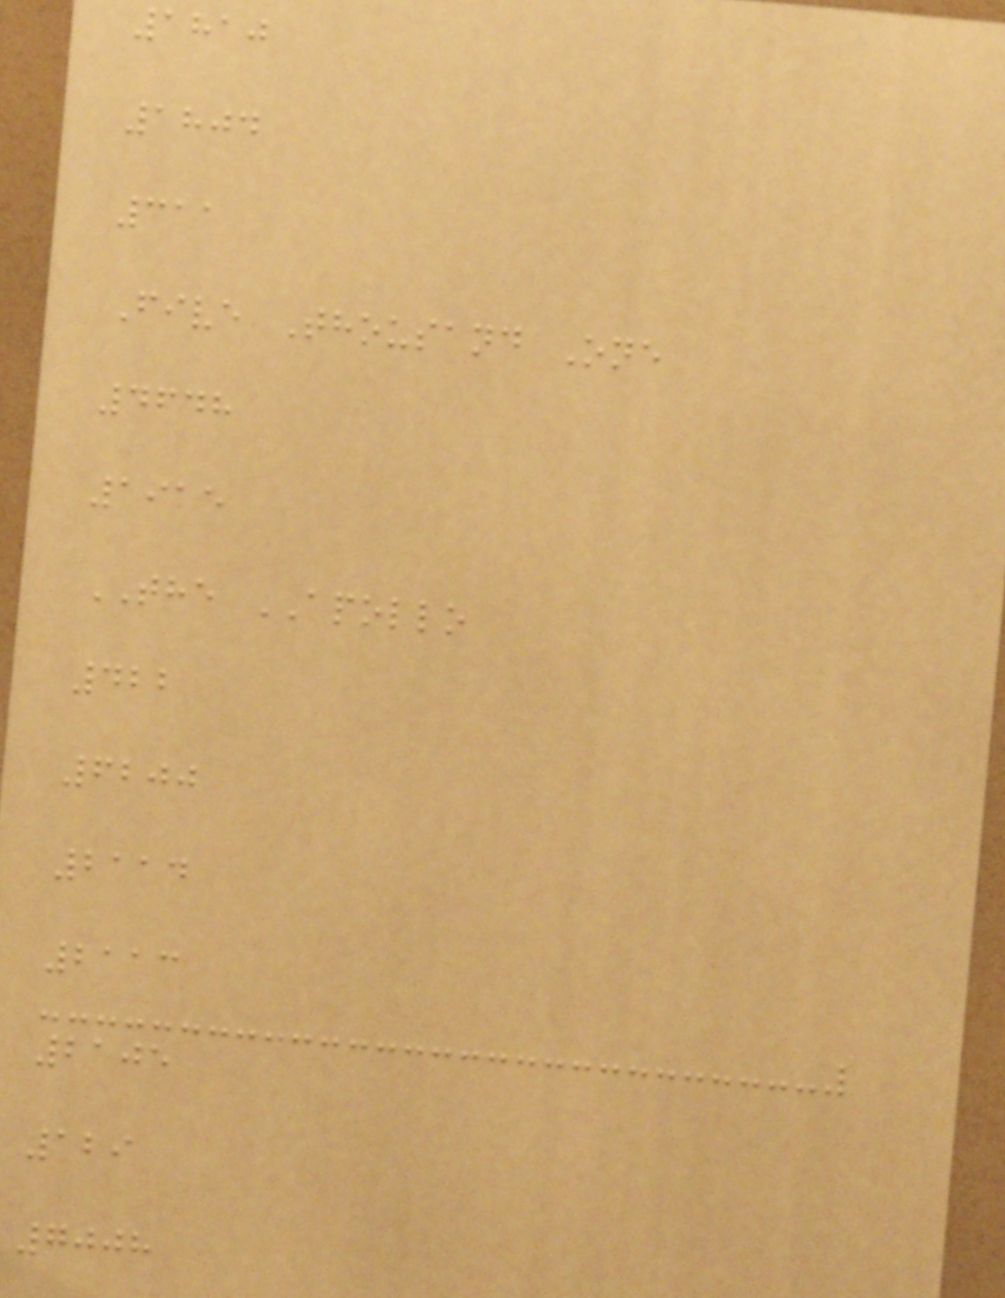1810
1804
311
Five Thousand One
4648
1915
THE APOLLO
422
6200
2114
2113
2105
129
7008
